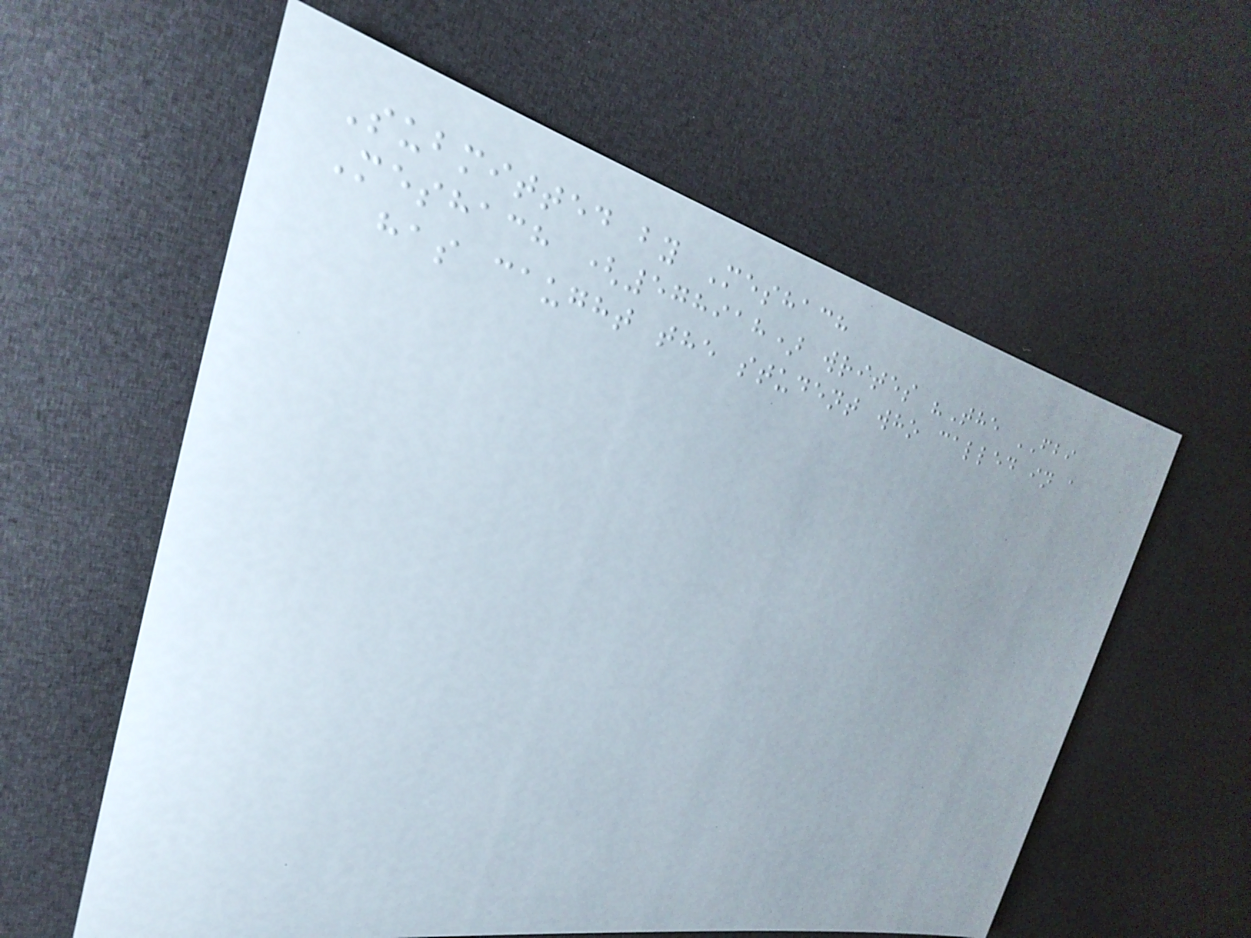Submitted by Meshach
Meshach (578918) writes "The FBI
has caught the student who called in a
